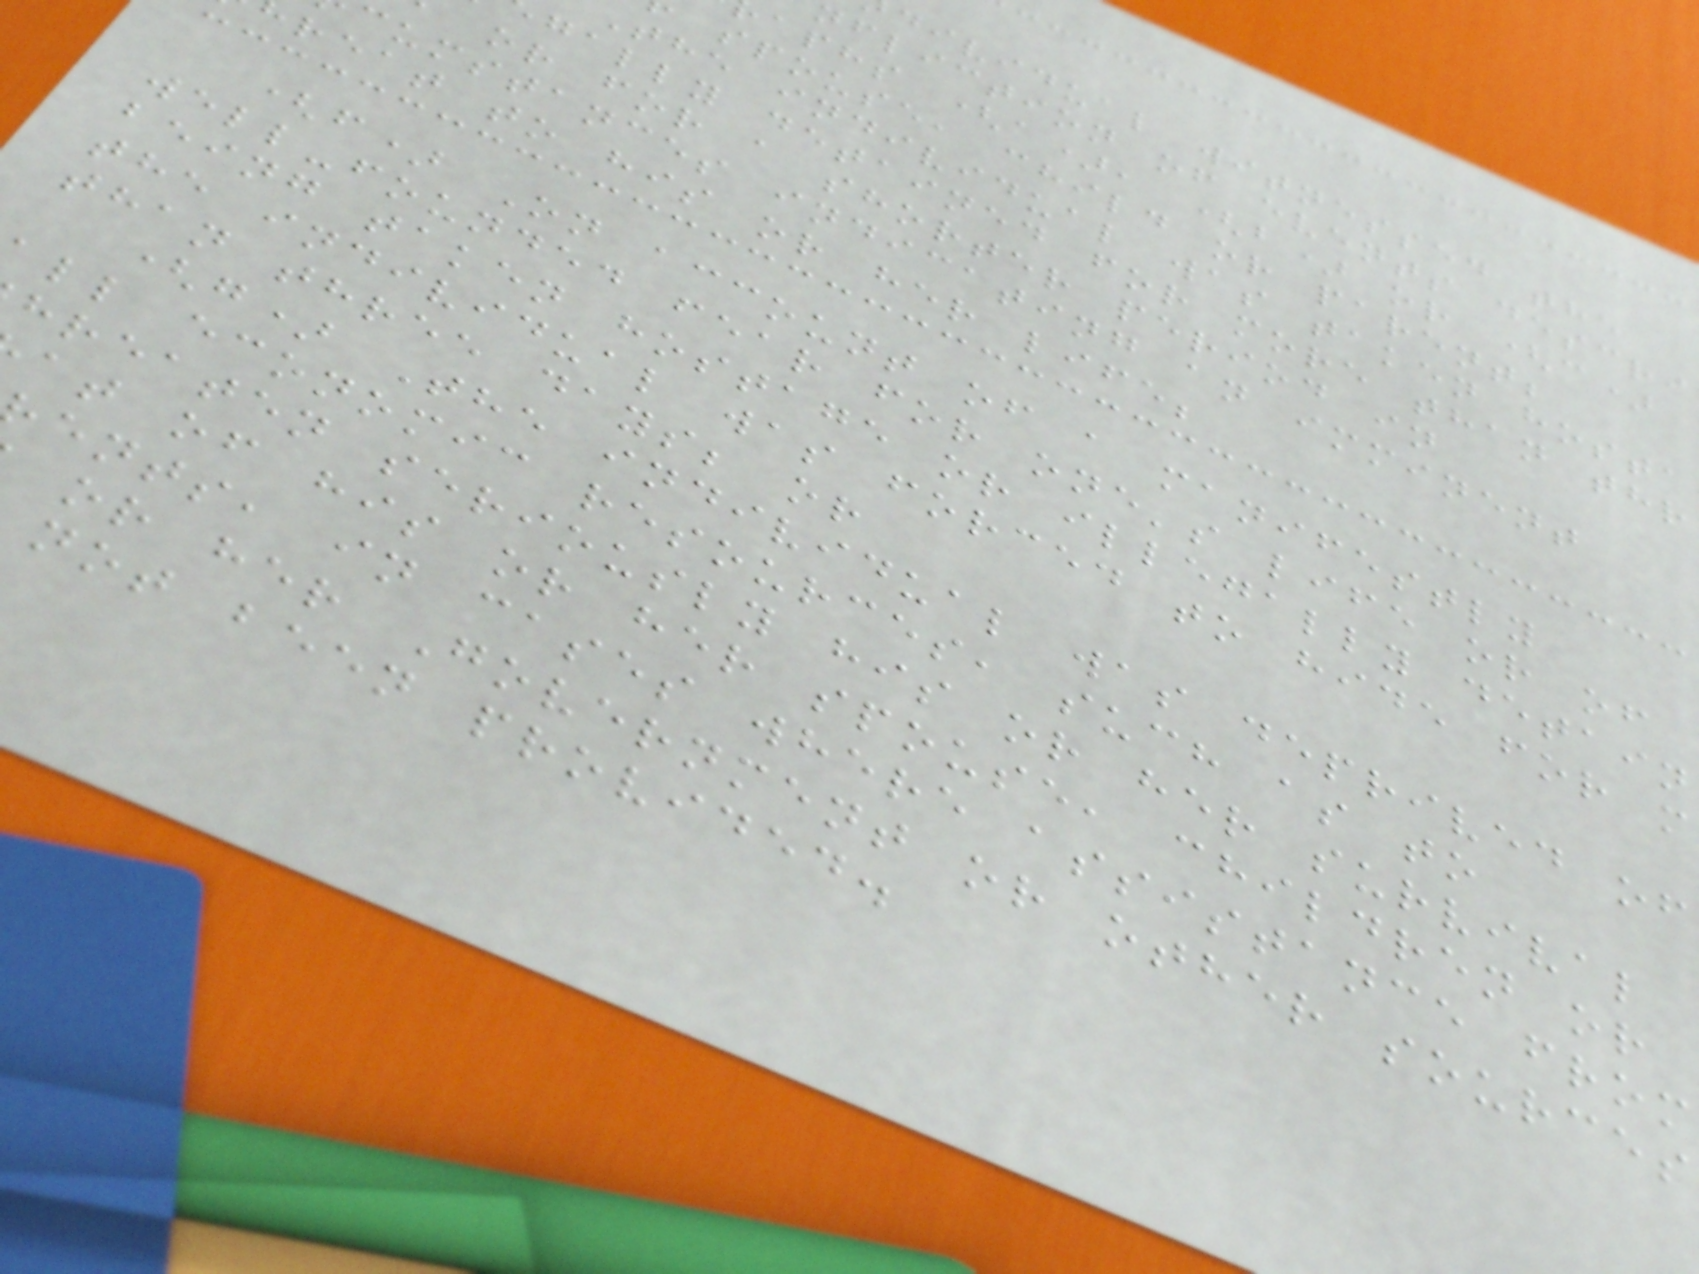dividual witnessed the
nfliction of events descri
aphs (a), (b) or (c)
spouse, child or parent;
The individual was taken hosta
gally detained for more than thr
or for a shorter period in
cumstances indicating an imminent
reat to his or her life;
(f) On account of a manifestly
well-founded fear for one's life or of
being taken hostage or illegally detain
the individual was forced to hide for m
than three days; or
(g) The individual was deprived of
ll economic resources, such as to
hreaten seriously his or her survival
at of his or her spouse, children or
ents, in cases where assistance from
or her Government or other sources
not been provided.
